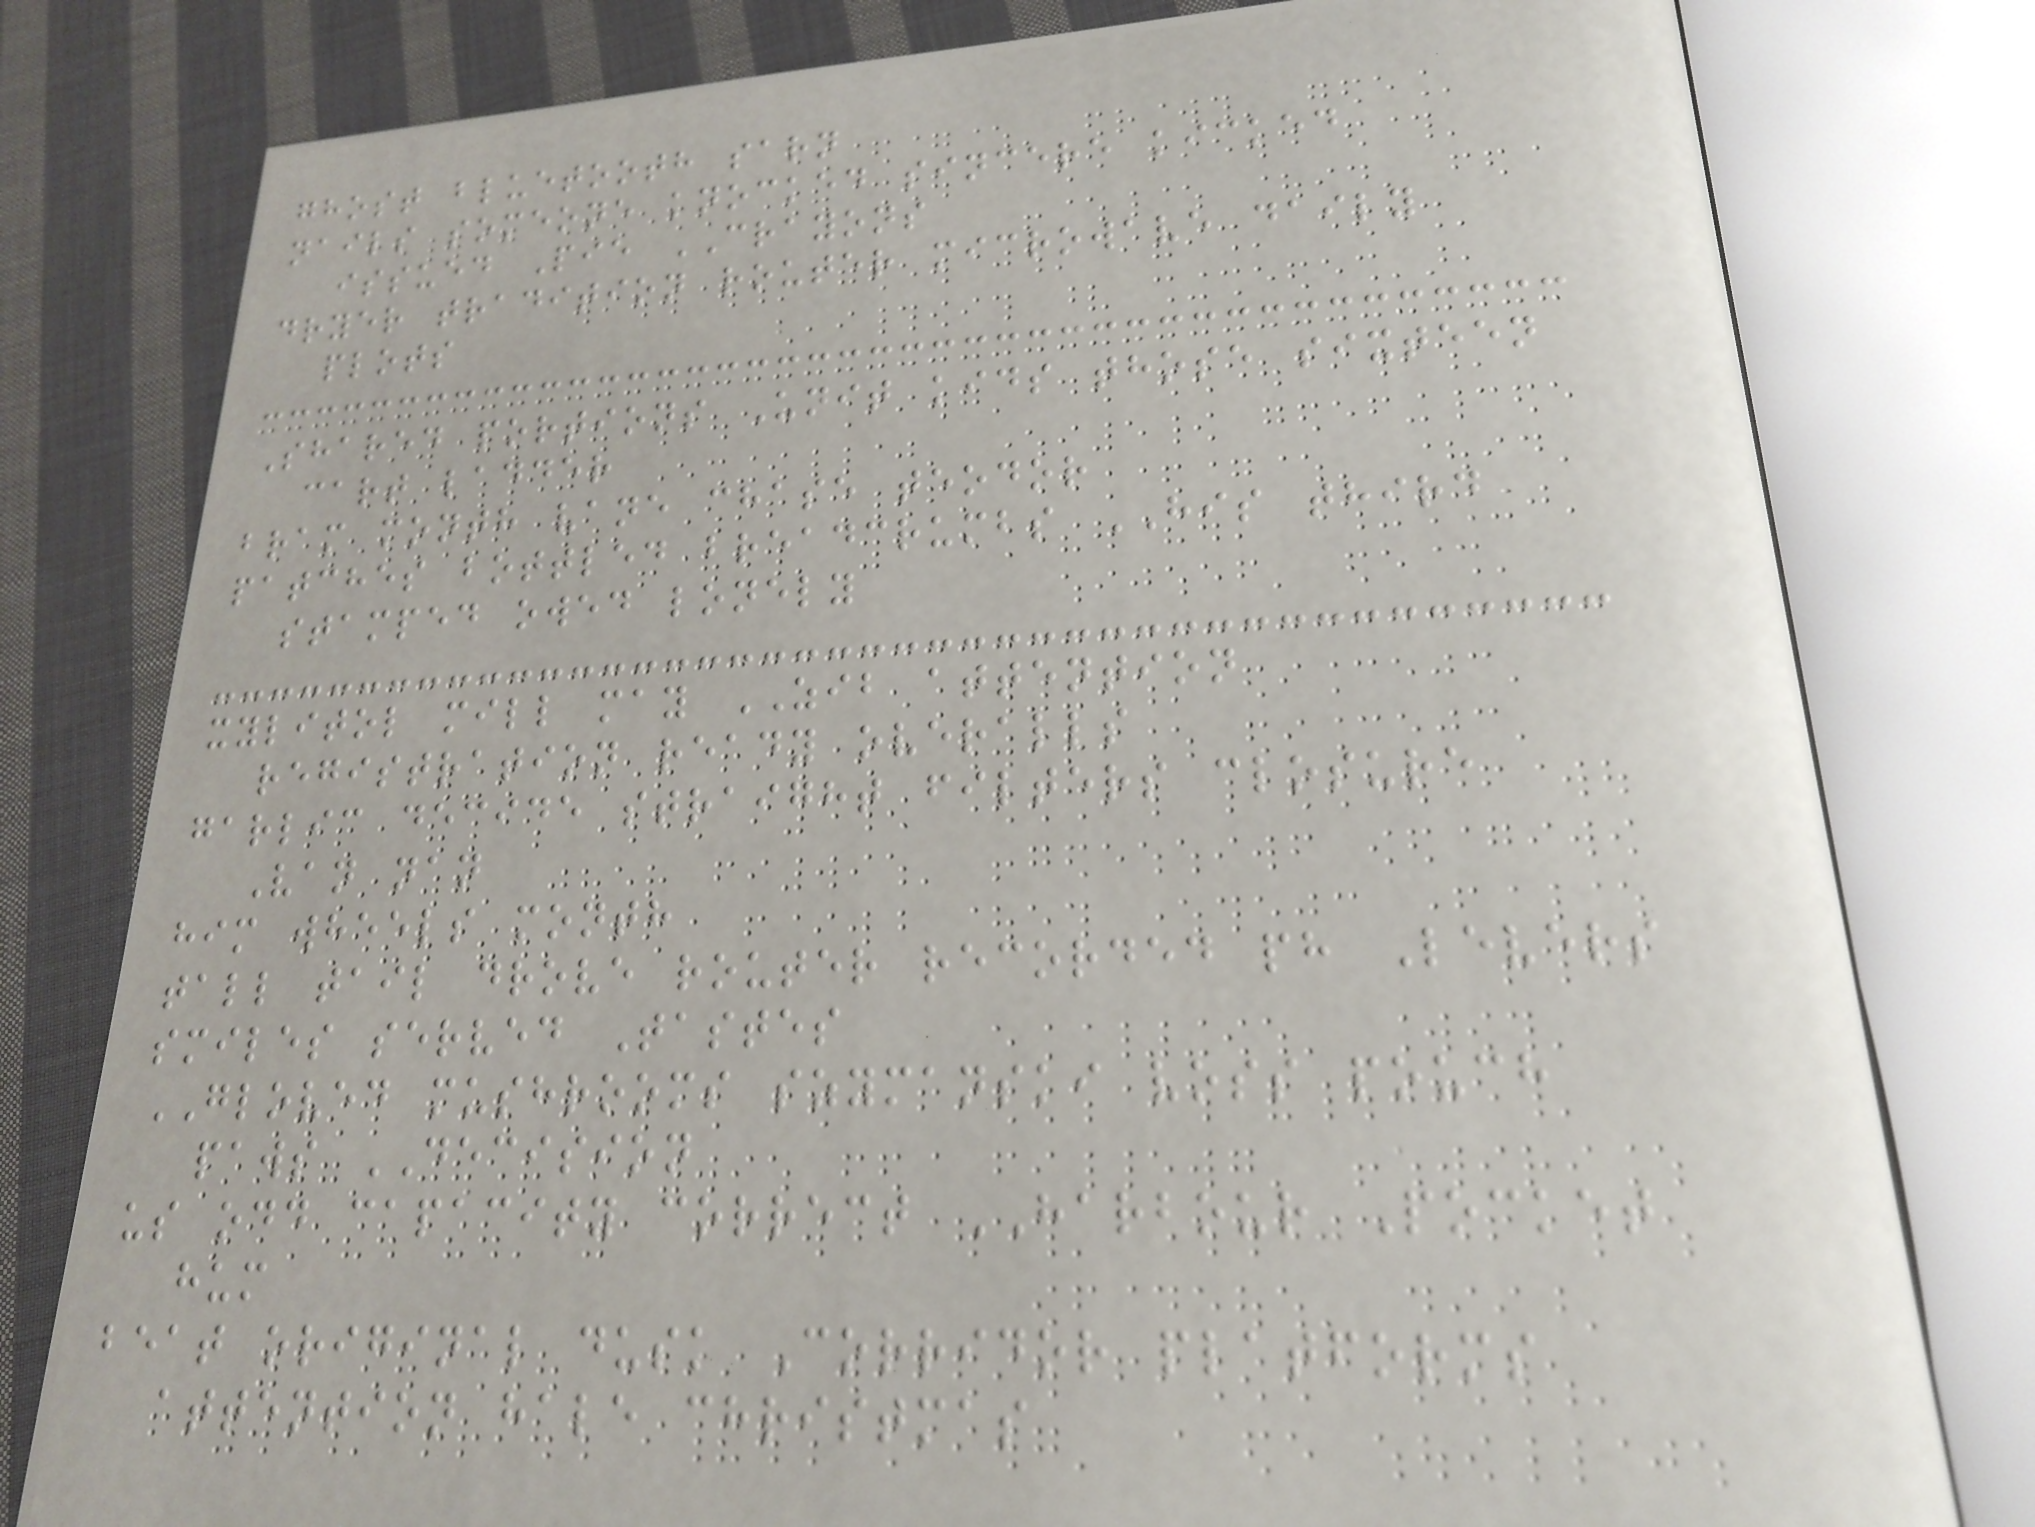ghost bluetooth sarn
nails someone knocked sincere kicked
issued Pie CRAYONS
dryer tradition router microwave daily
plots
Shared portions Unit kids those sixteen
cart ladder
bram month vane chase teodor
patches bottled breadcrumbs HIS third
stamped owed lonely
xylitol mill may ZIB attention
registration ready overalls
garlic decide straight filters closure
Van nan
him wheels month
tall tail drove router recorded ph Levers
smiles served Tastes
GLOVED mushrooms szymanski voss pouch
paws DECISION
us odd capacity correct HARBOUR Pocket
hum
beat original dusk Corridor platforms
attention hale christmas
